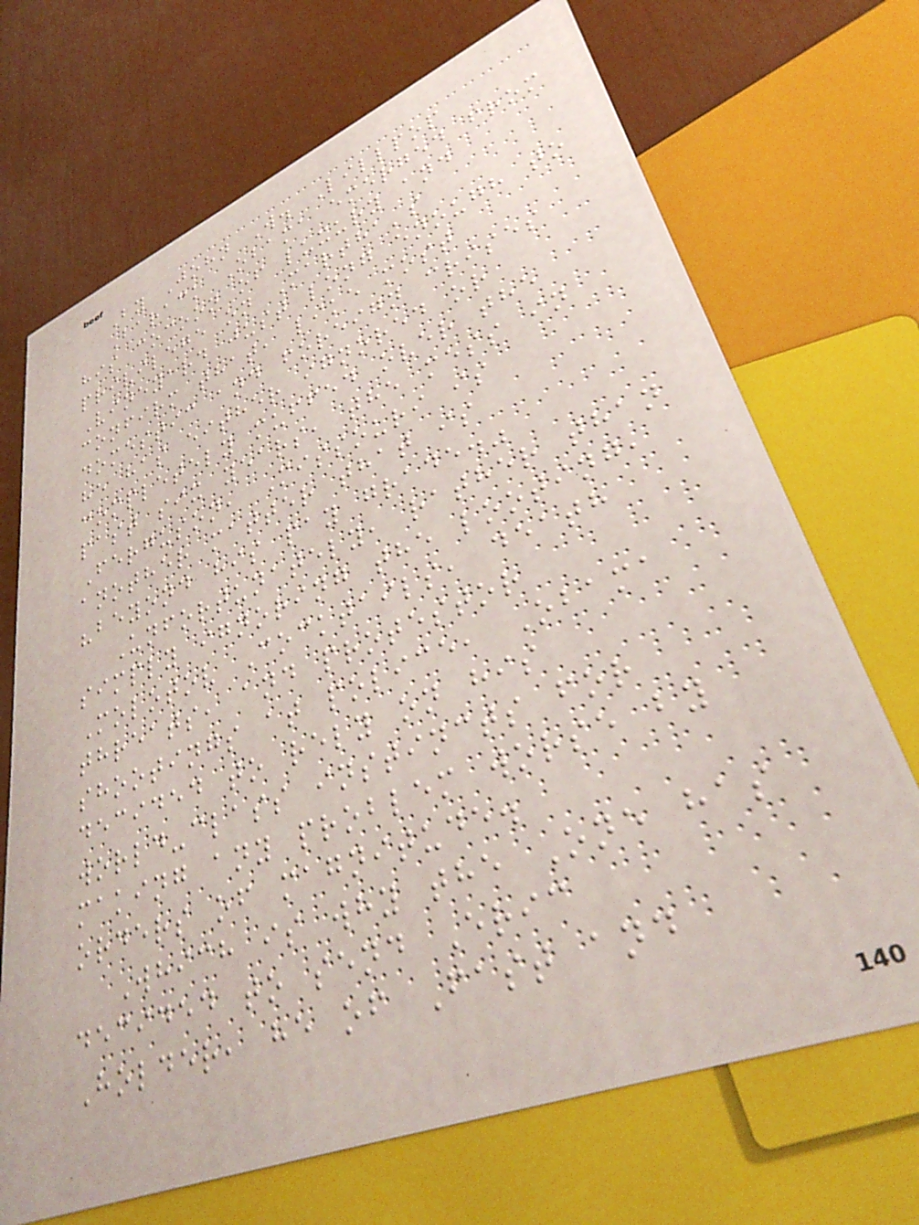By John W. Lillpop
Barack Obama emerged from
his cocoon of luxury and
privilege on Martha's
Vineyard just long enough to
confirm that, like most
domestic and foreign crises
he has either ignored or
completely muffed over the
past six years, the mess in
Ferguson, Missouri is
another matter that is
"beyond his pay grade."
Unfortunately, rather than
simply ignoring the looting,
Molotov Cocktails, death
threats, and protestor
shootings at police, Obama
decided to rely on his
world-class instincts for
making any problem worse by
orders of magnitude.
Which is why the One has
decided to send Eric
Holder, he of Fast and
